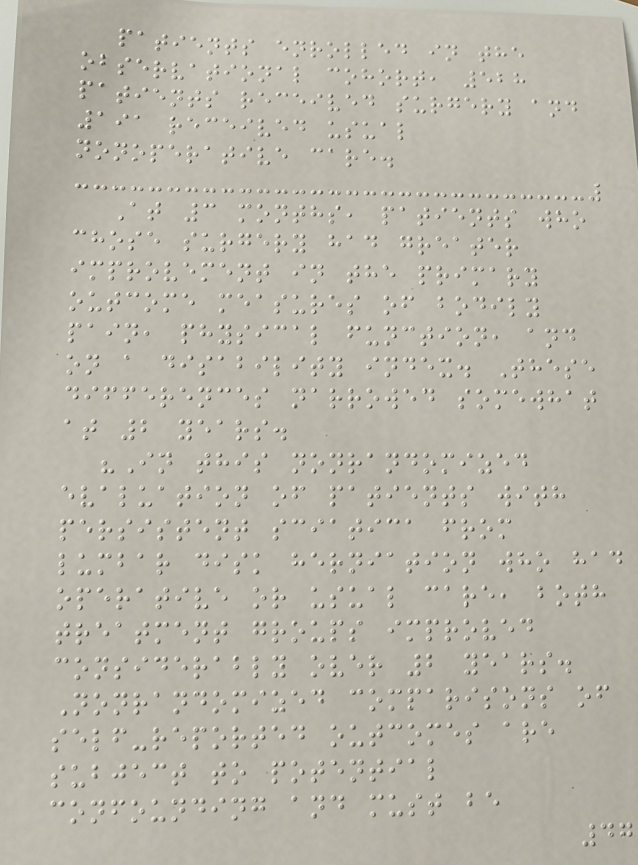patients enrolled in the
observational cohort, 528
patients received surgery and
191 received usual
nonoperative care.
At 3 months, patients who
chose surgery had greater
improvement in the primary
outcome measures of bodily
pain, physical function, and
on a disability index. These
differences narrowed somewhat
at 2 years.
"In this nonrandomized
evaluation of patients with
persistent sciatica from
lumbar disk herniation who had
operative or usual care, both
treatment groups improved
considerably over 2 years.
Nonrandomized comparisons of
self-reported outcomes are
subject to potential
confounding and must be
47
